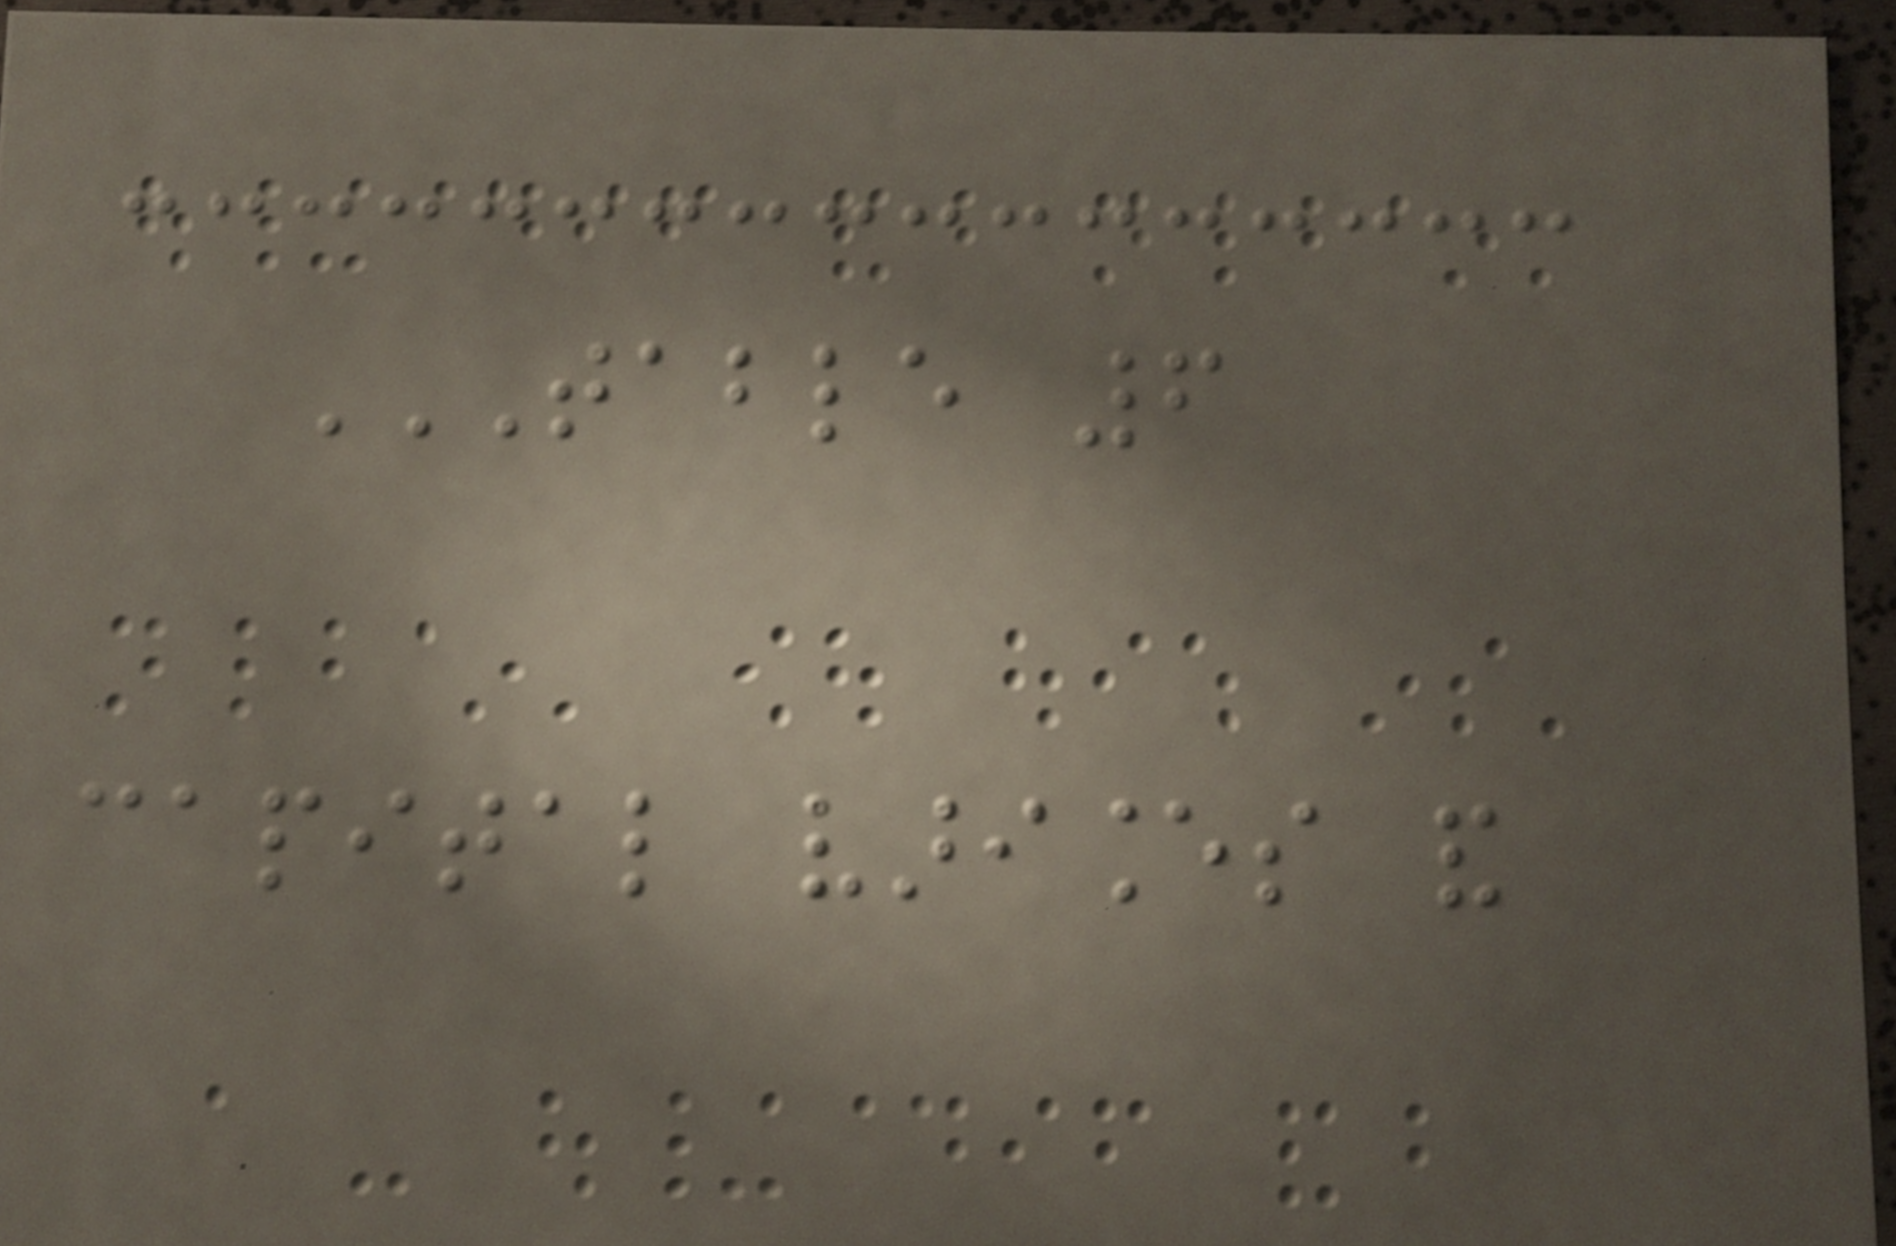TABLE 6
CAPITAL VARIANCES AND
